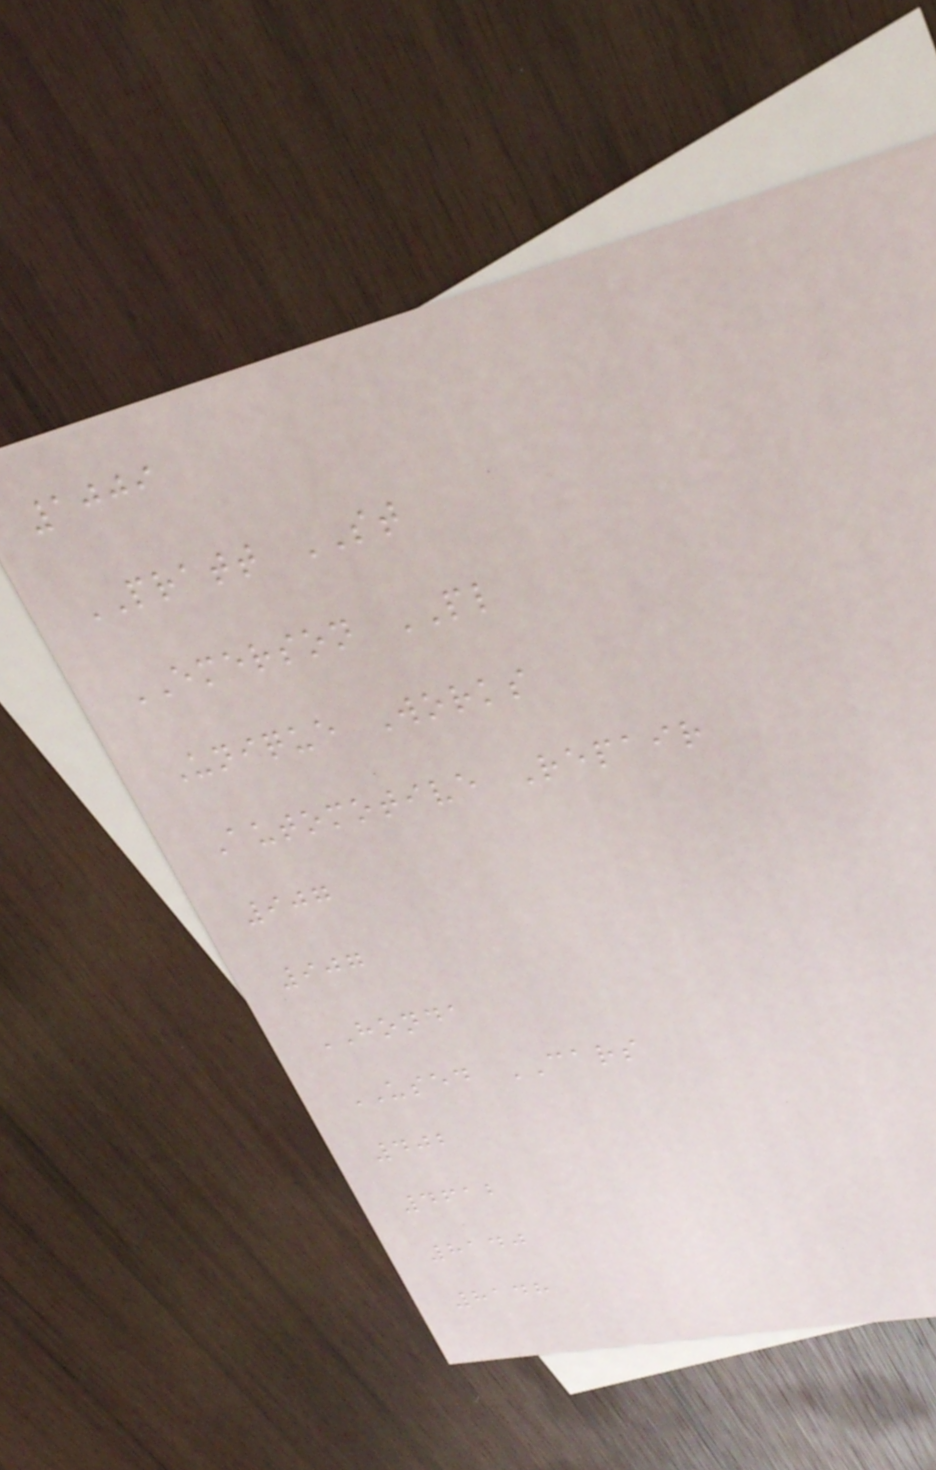1009
PRATT ST
EMERSON PL
Unique Works
Automotive Repair
907
907
HONDA
USED CARS
402
4612
8140
8148
